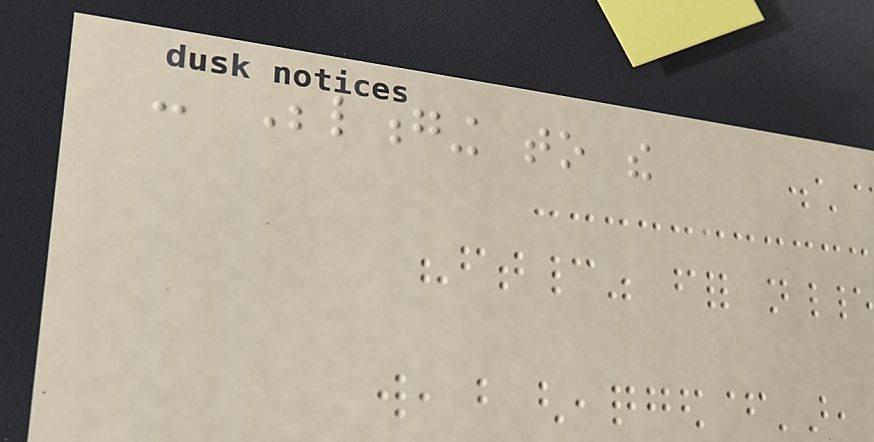- Belonging to the
